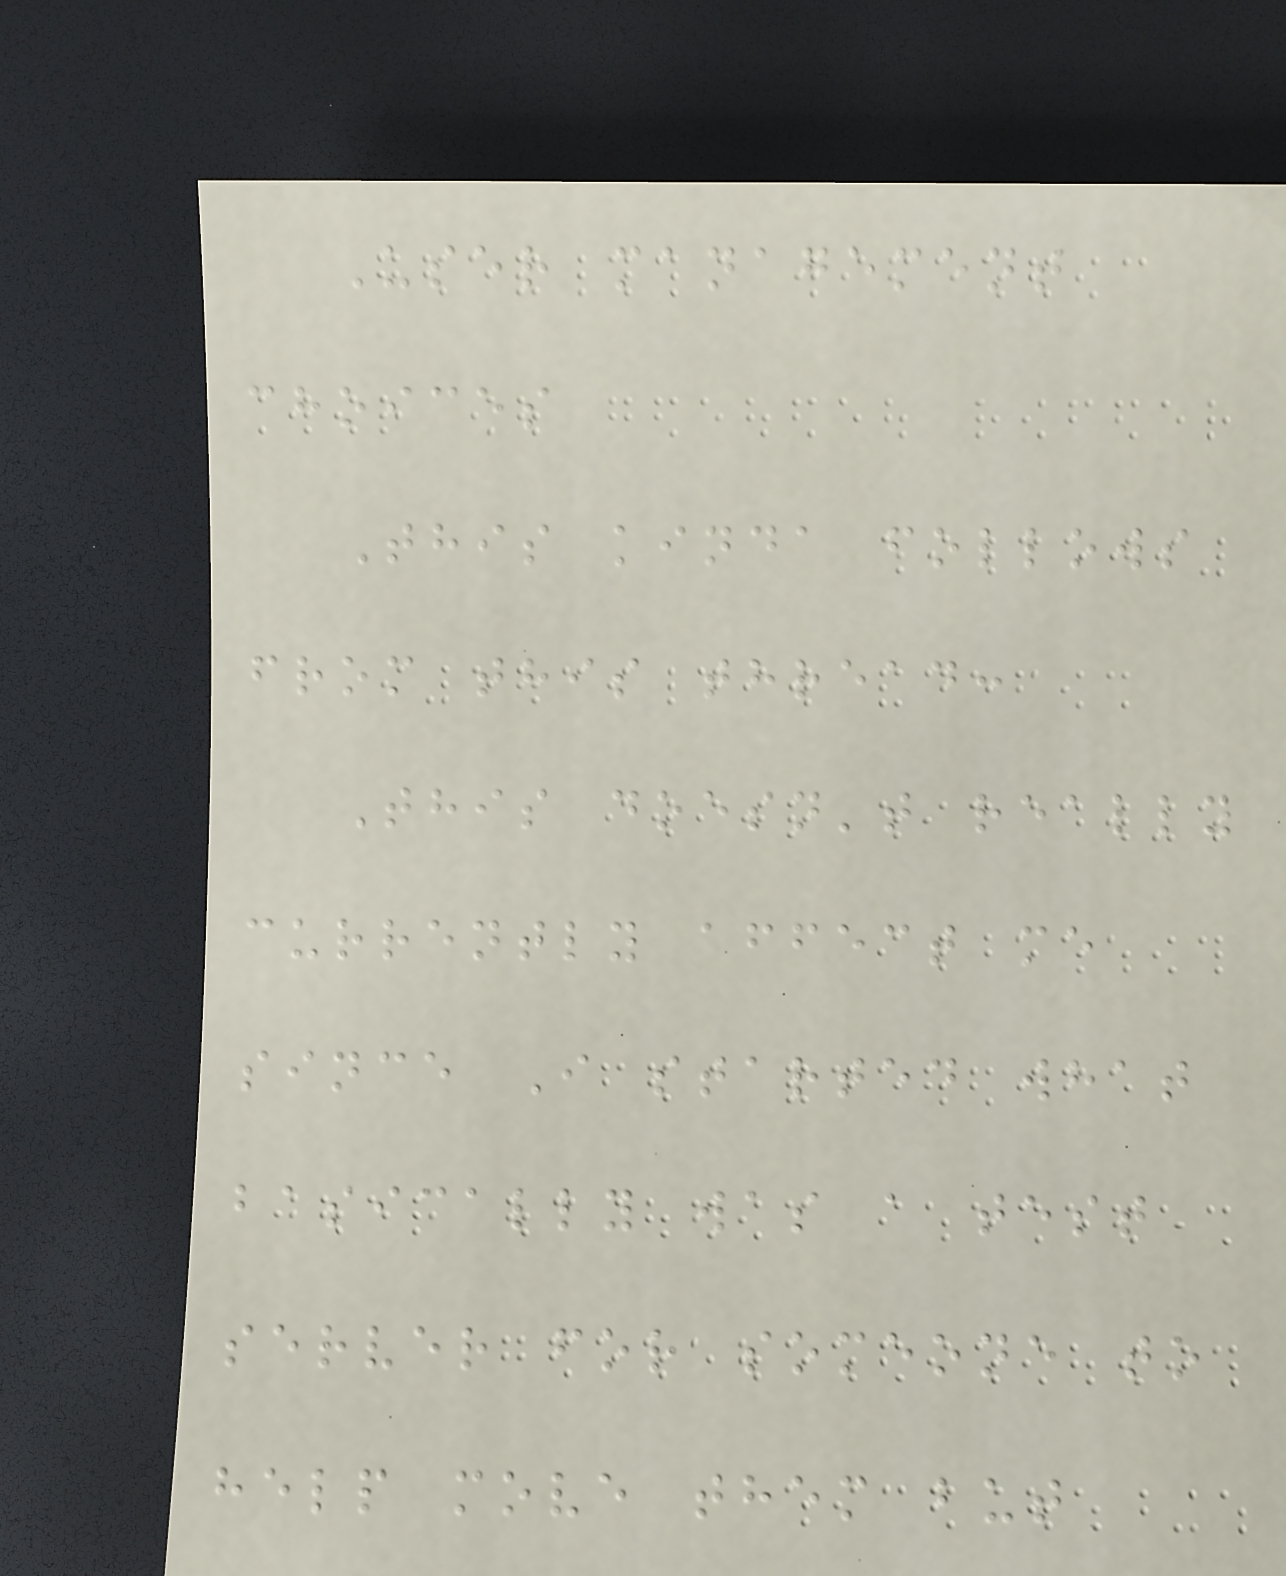User management
choices
This kinda follows
from this thread:
This doesn't really
currently affect me
since I started what
basically was a test
server for someone to
help move them but
